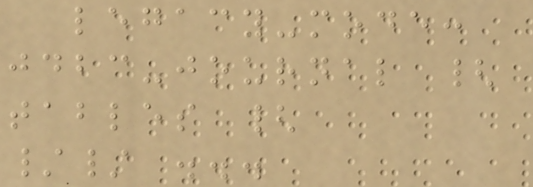legacy-mode:
jdbc-journal {
tables {
// ...
